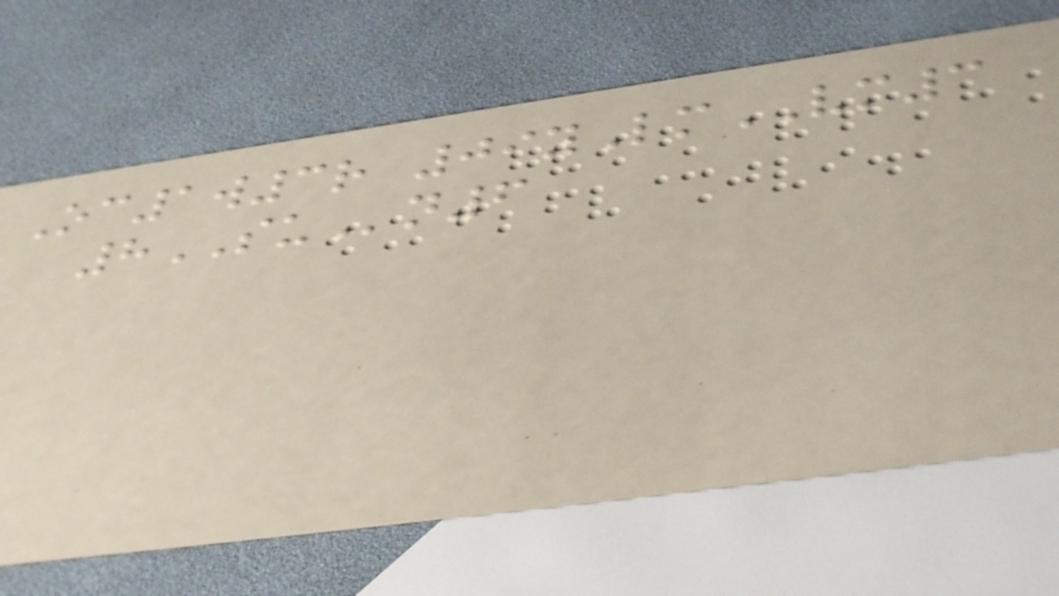Oc1w3r 09yLmVM3
8SUn6
